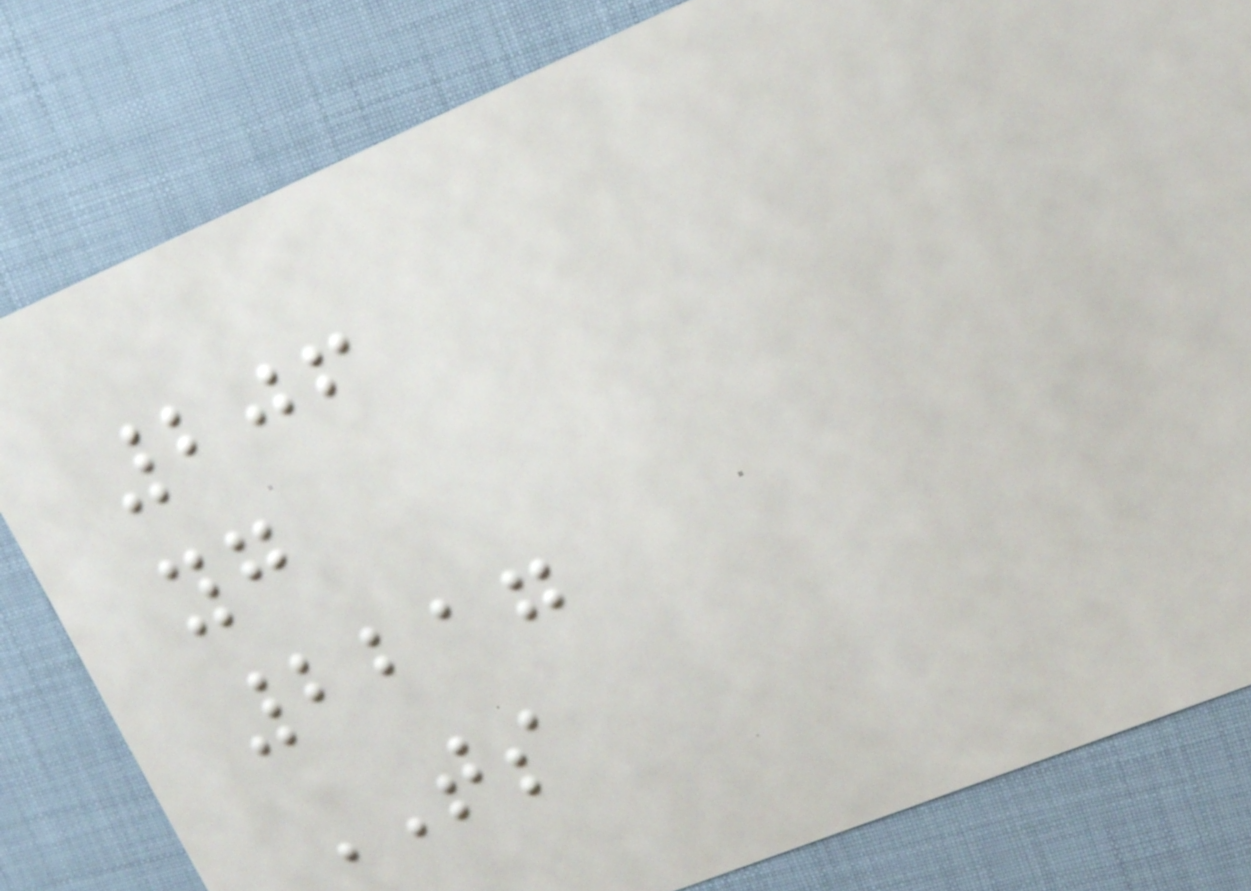206
yg
2217
TS
